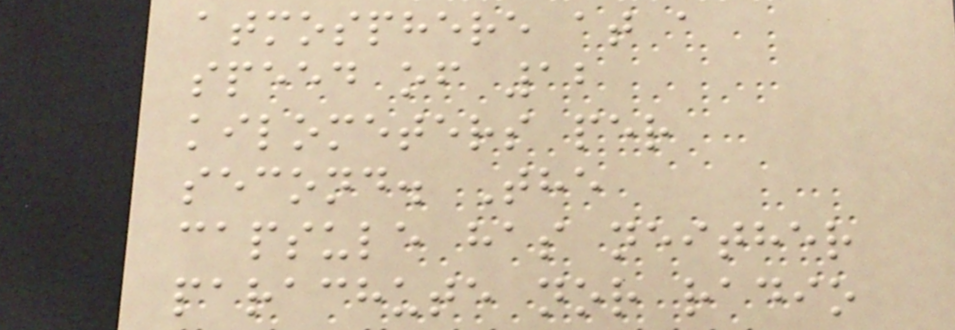atmosphere at a
speed of 12
kilometers per
second. The
capsule has neither
parachute nor radio
